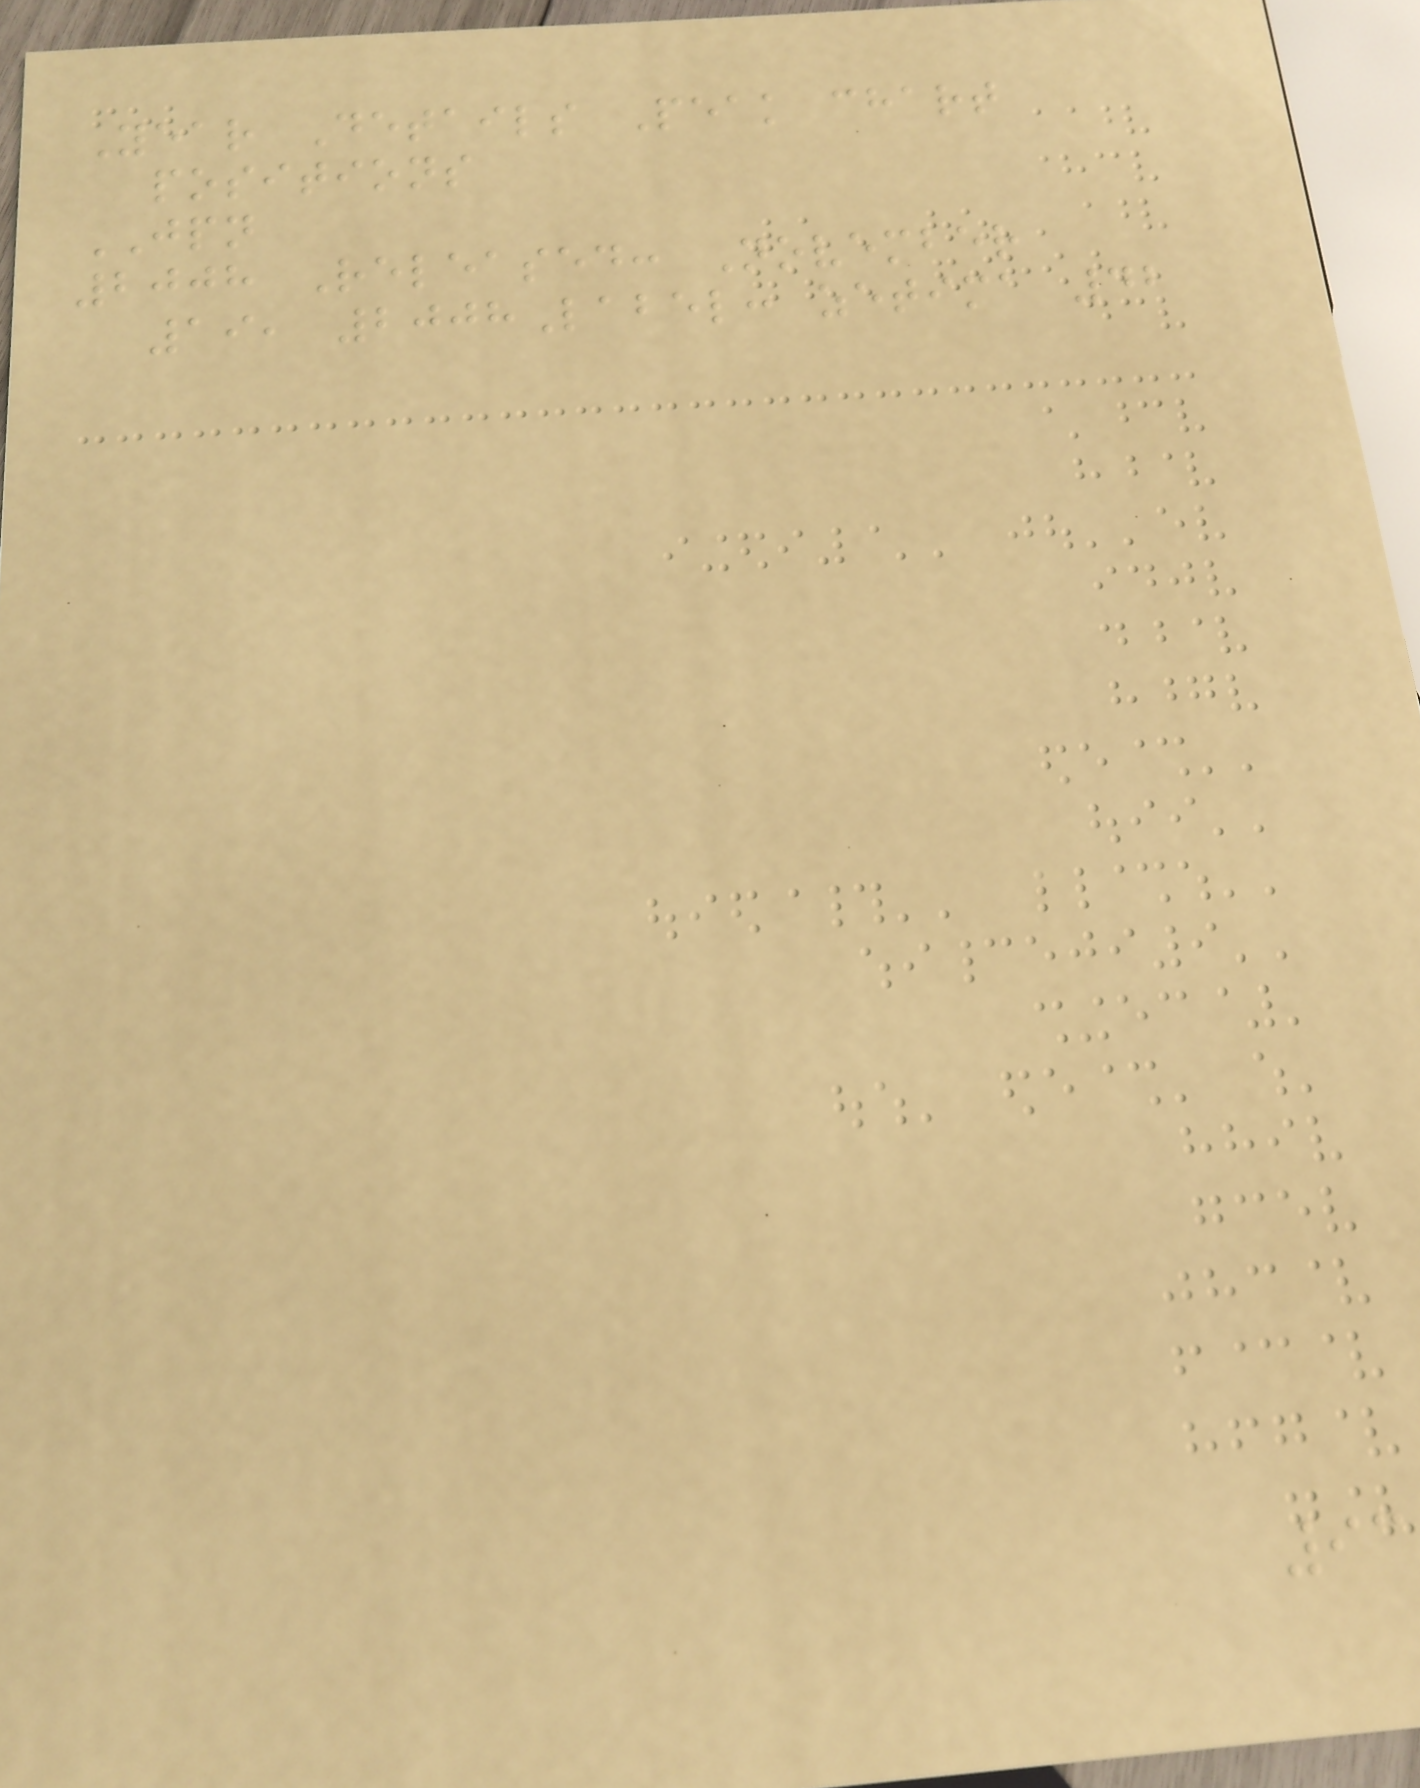Year Details Peak chart
positions
JPN
2008 Released: November
19, 2008Label: zetima 42
93
